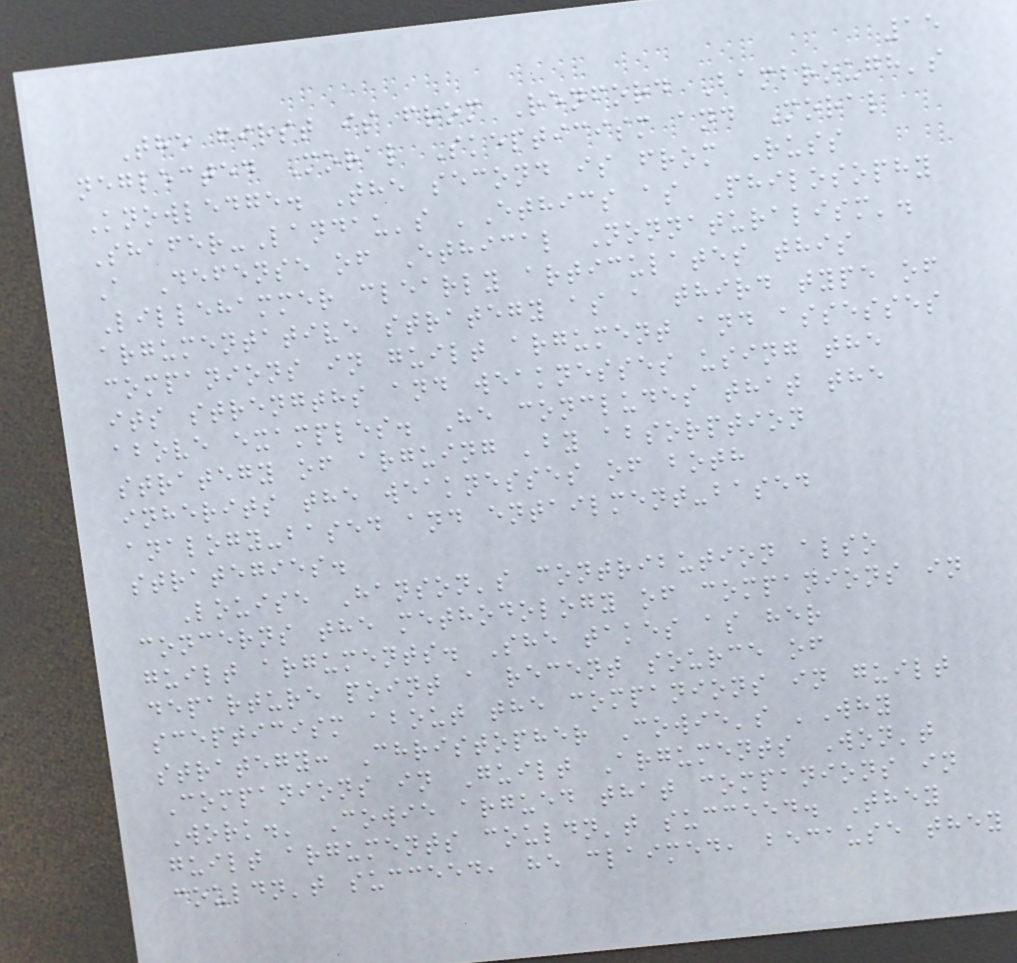15
The first is from Renford Bambrough's
neglected Moral Skepticism and Moral
Knowledge. The second is from Russ
Shafer-Landau's 'Ethics as Philosophy
A Defense of Ethical Nonnaturalism'.
Lillehammer clearly articulates this
argumentative strategy as a third type of
companions in guilt argument and assesses
its strengths and weaknesses using the
above examples. He concludes that the
strategy of arguing 'by absorption
inherits the weaknesses of both
analogy-based and entailment-based
strategies.
Louise Hanson's contribution also
concerns the methodology of companions in
guilt arguments. She takes as her
departure point a recent source of
scepticism about the companions in guilt
strategy: Christopher Cowie's 'Why
Companions in Guilt Arguments Won't
Work.' Cowie argued that companions in
guilt arguments couldn't succeed. They
couldn't succeed, he claimed, because they
